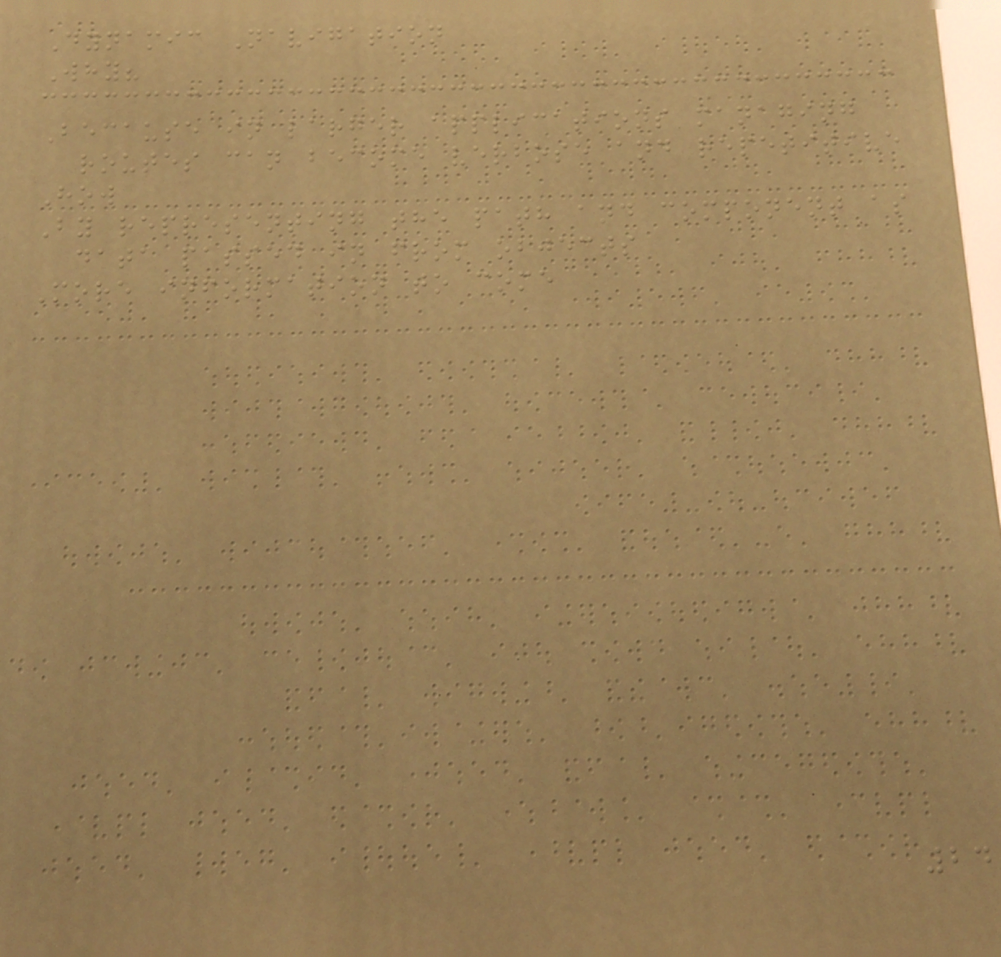Dynamic Navigation
Why?
Because in larger applications managing
routes can become verbose and repetitive
How
By representing the path and component as
data passed in from objects
More information to come
24
